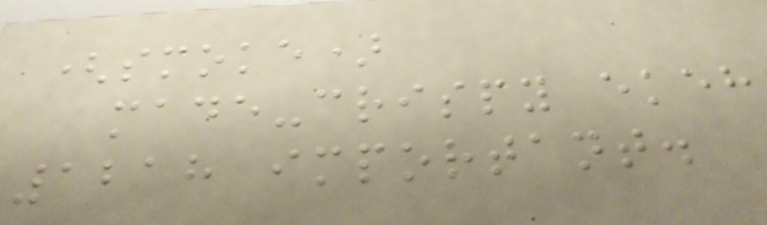(smoke)
made-crispy ekeh
1218 important.
